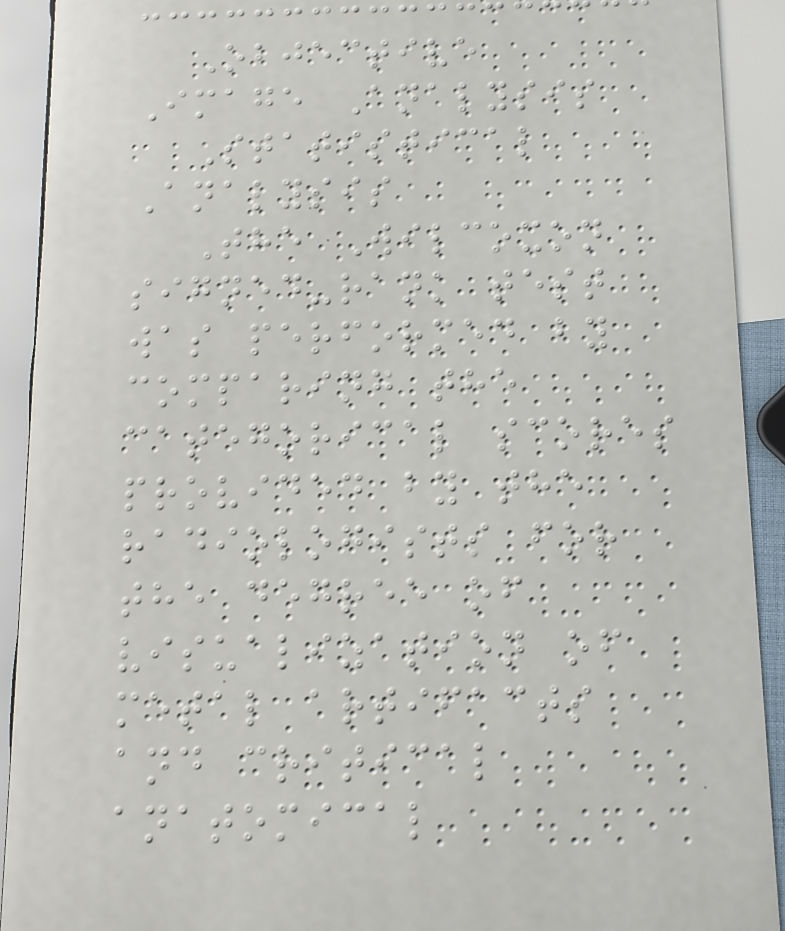Objective
Image Analysis
Statistical
Analysis
The Wilcoxon
signed-rank test
was performed by
comparing the
categorical scores
provided by the
radiologists for
the degree of
visualization of
metal artifacts
and critical
anatomical
